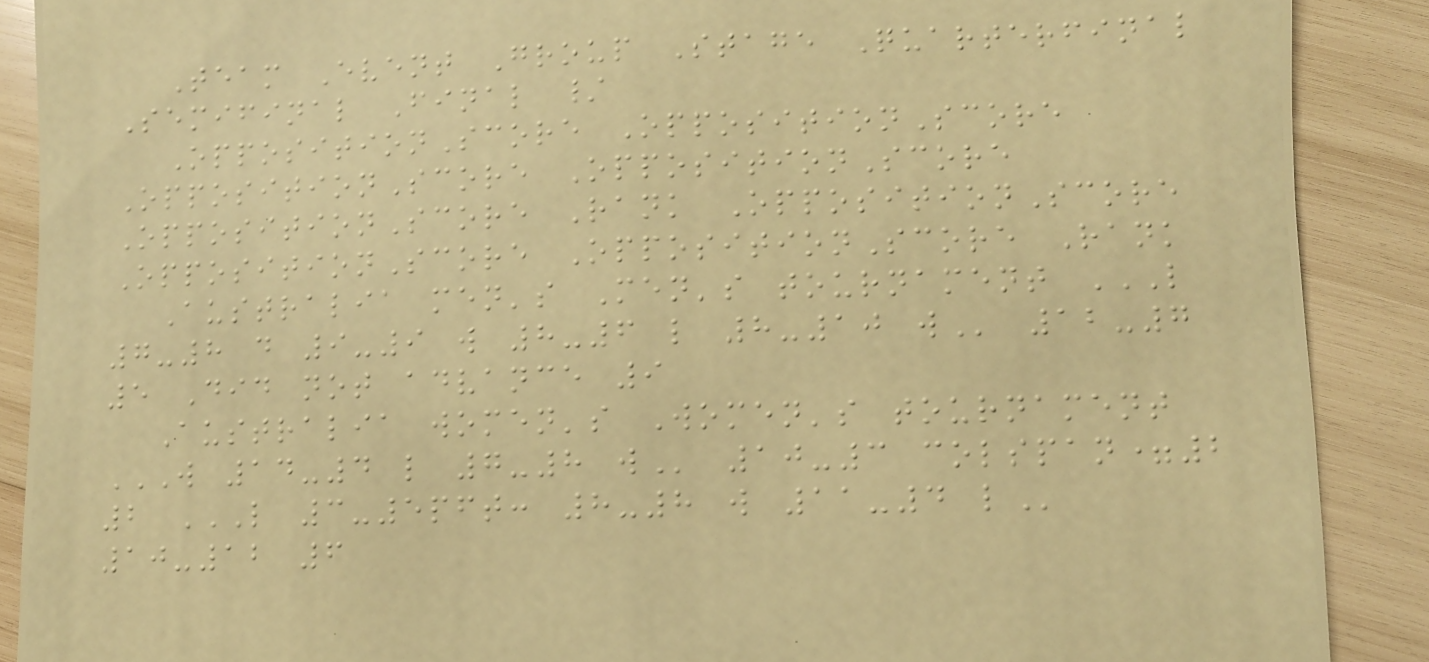Team Event Group Stage Quarterfinal
Semifinal Final /
OppositionScore OppositionScore
OppositionScore OppositionScore
OppositionScore Rank OppositionScore
OppositionScore OppositionScore Rank
Australia men's Men's tournament L
7-8 D 9-9 W 8-6 L 8-10 W 12-7
5 Did not advance 9
Australia women's Women's tournament
W 14-4 L 7-8 W 10-3 colspan=2
2 L 3-5PFT: 8-8 W 11-4 L
10-12 6
